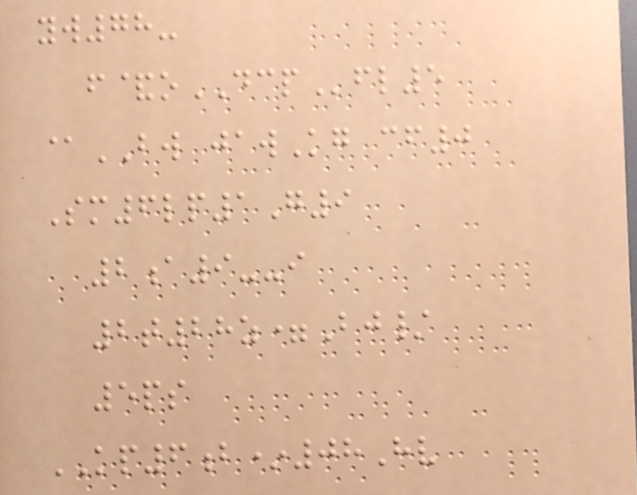yw78-
f&oDCPfl5
@BW jawKg cf0
Sm6lp1G9
2a9--i
2t28z=Bj/
5ps
KP6b*08Hv
